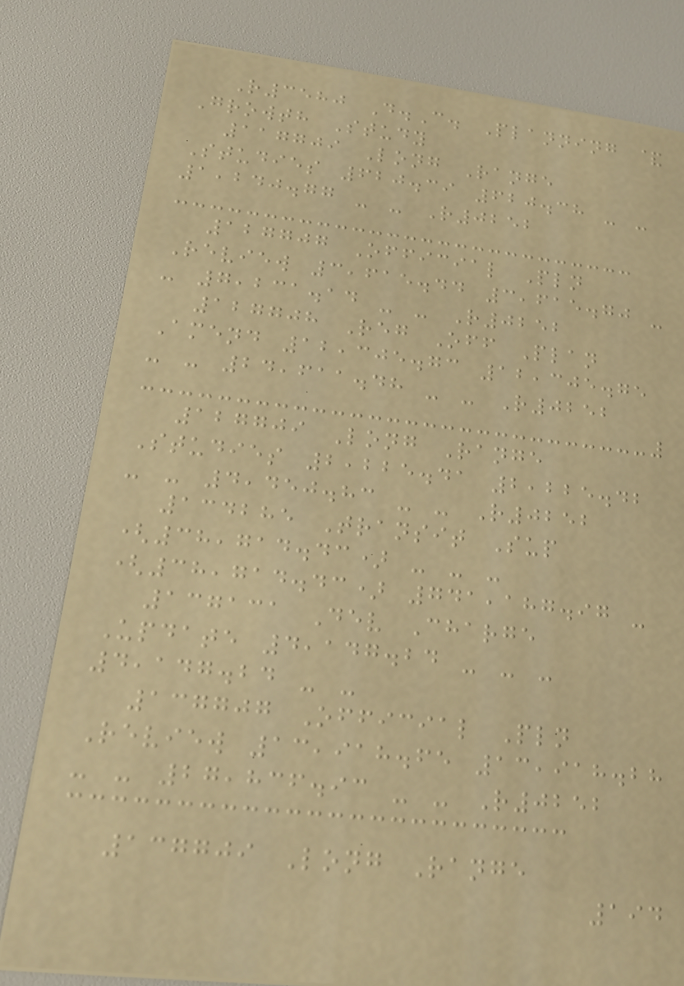R3580 D.C. Planning &
Growth Study
117709 Long Range
Studies 620.39 620.38 - -
1,240.77 - - R0252
127707 Official Pln
Review 3,615.44 3,615.70 -
- 7,231.14 - - R0252
127708 Reg Off Plan
Amend 12,305.73 12,305.75
- - 24,611.48 - - R0252
127709 Long Range
Studies 2,225.41 2,225.42
- - 4,450.83 - - R0252
134285 Transit Sup
(38,714.43) - - -
(38,714.43) 741,187.97 -
137131 Dev Charge
Update 4,147.24 - - -
4,147.24 - -
137707 Official Pln
Review 13,918.65 13,918.28
- - 27,836.93 - - R0252
137709 Long Range
194
